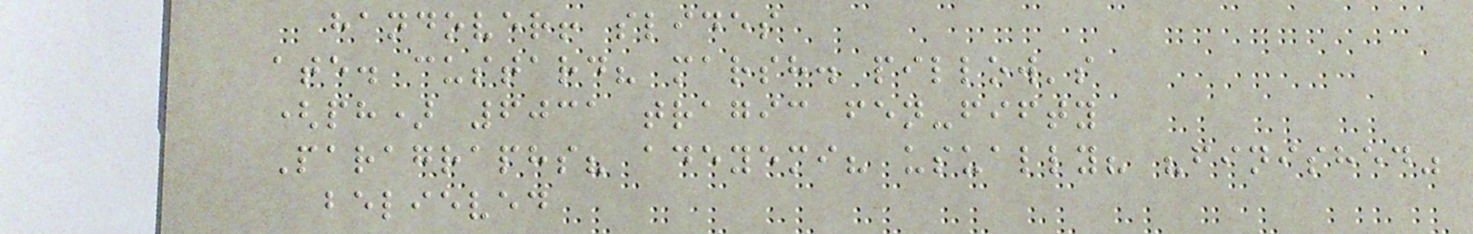handover! slides
ate. custard? marsh. pillow's
(ph) 6031 tragic fen-fifty
Paragraphs? adeyemi? usually? "finished"
believed
